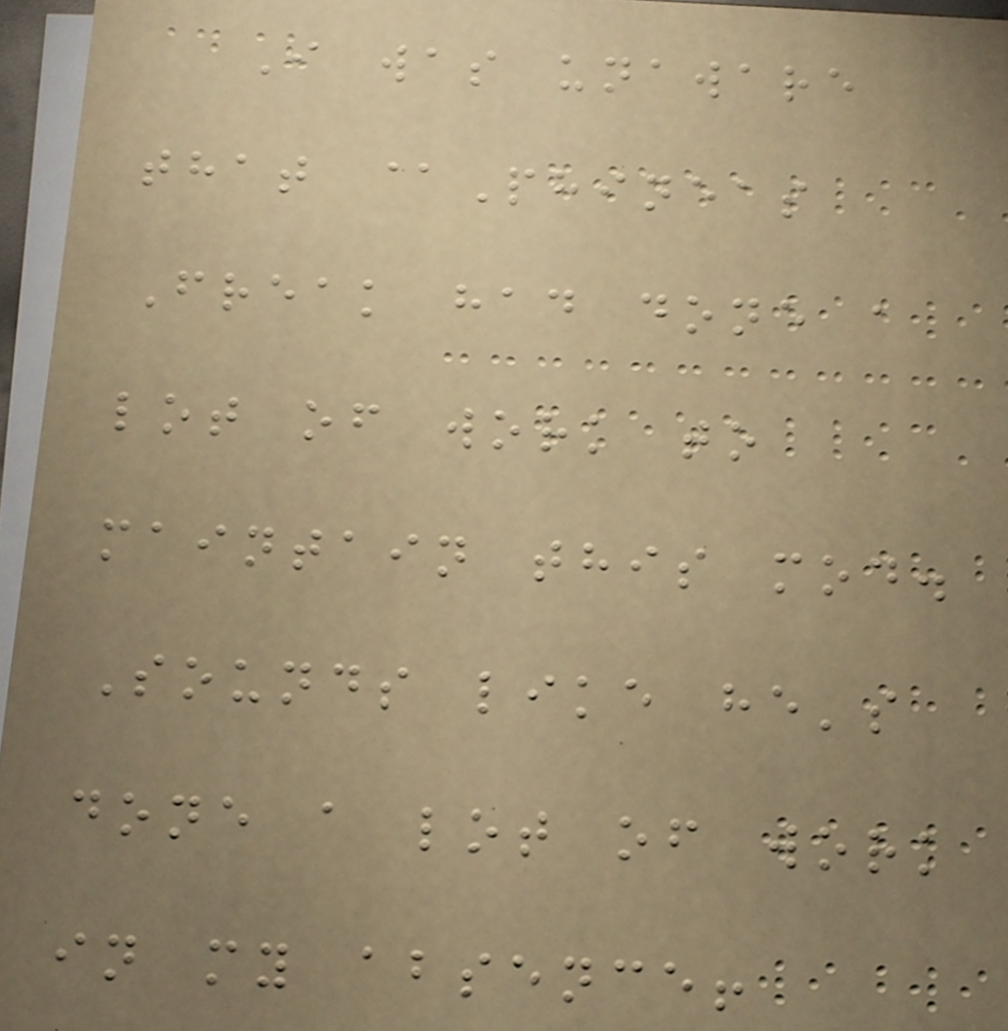I was unaware
that @Phineas
Freak had done a
lot of work to
maintain this mod.
Sounds like he's
done a lot of work
in my absence!
